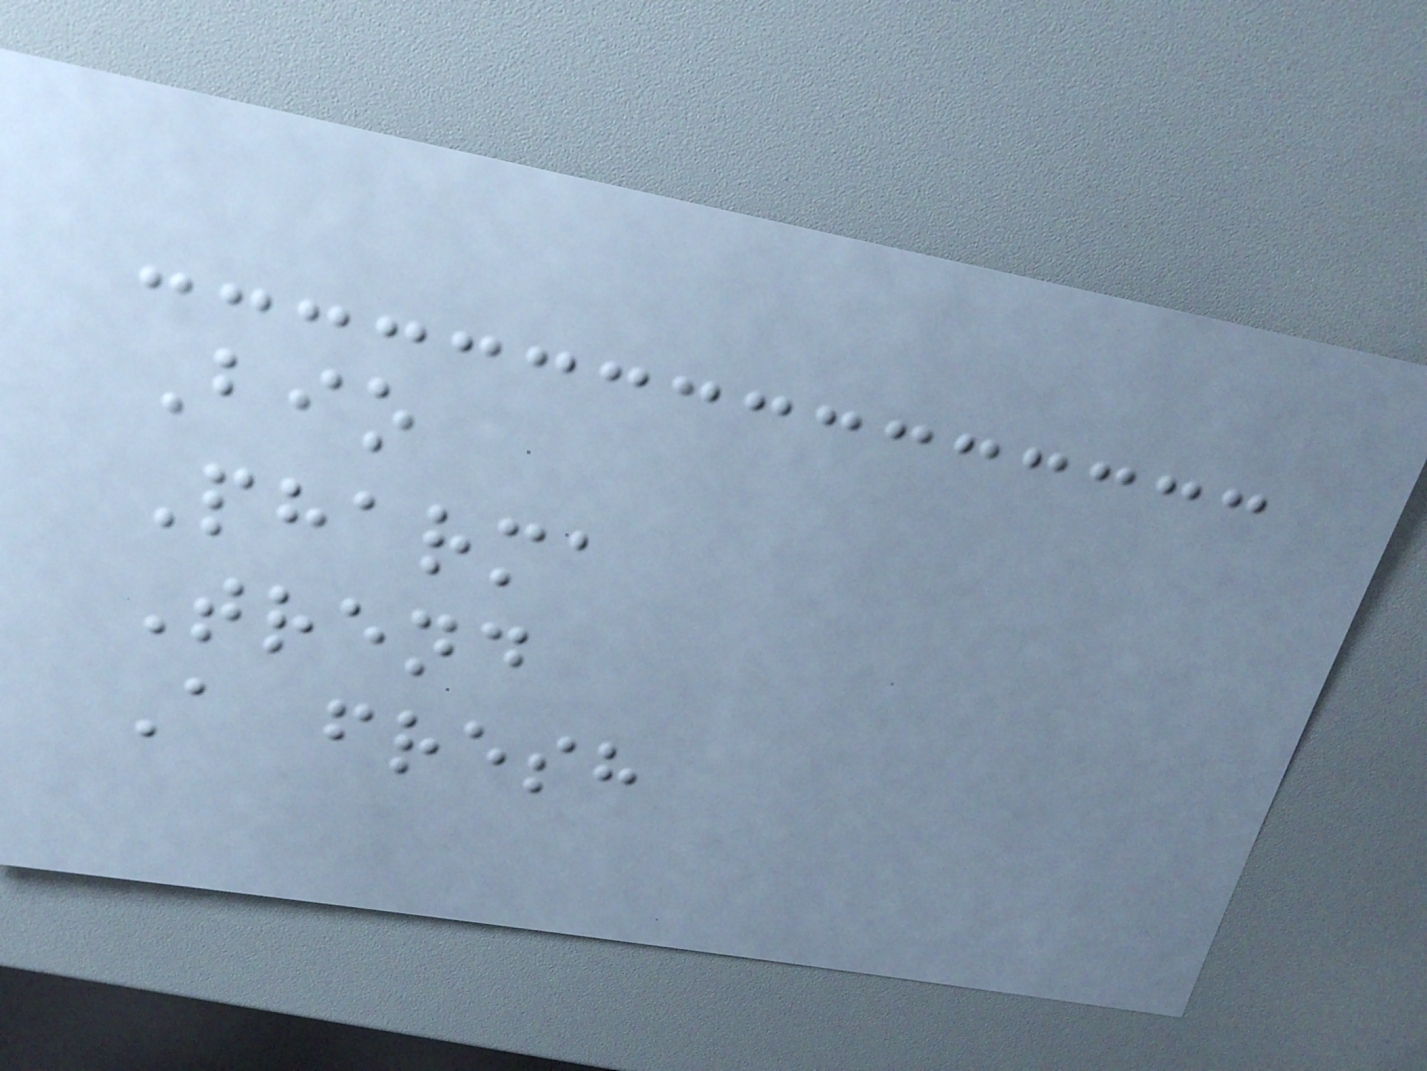Bio
Pharma
Trend
A fresh
